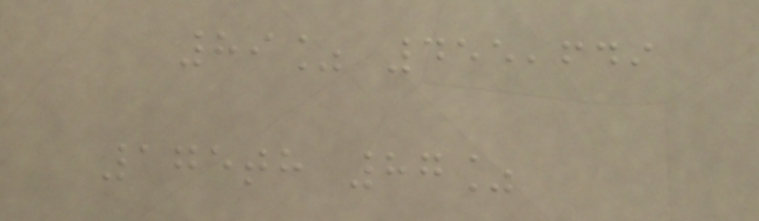89% 455,649
175th 87%
